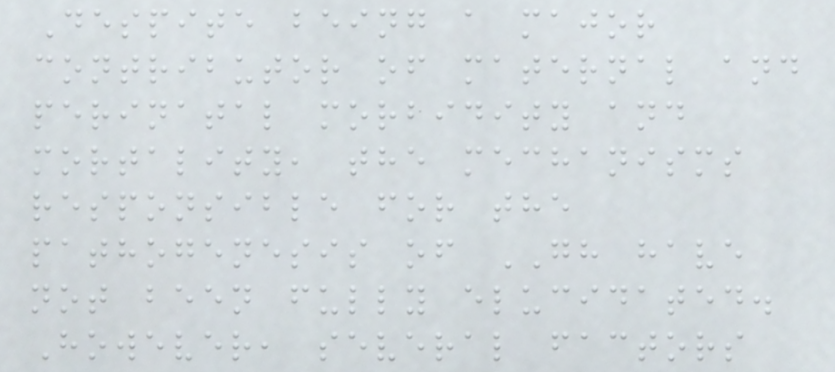Despite being a major
contributor of maternal and
perinatal morbidity and
mortality, the mechanisms
responsible for the
pathogenesis of GH have
not been fully elucidated.
However, several factors
